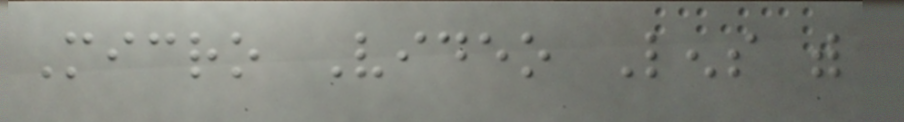Micro Video Lens with
